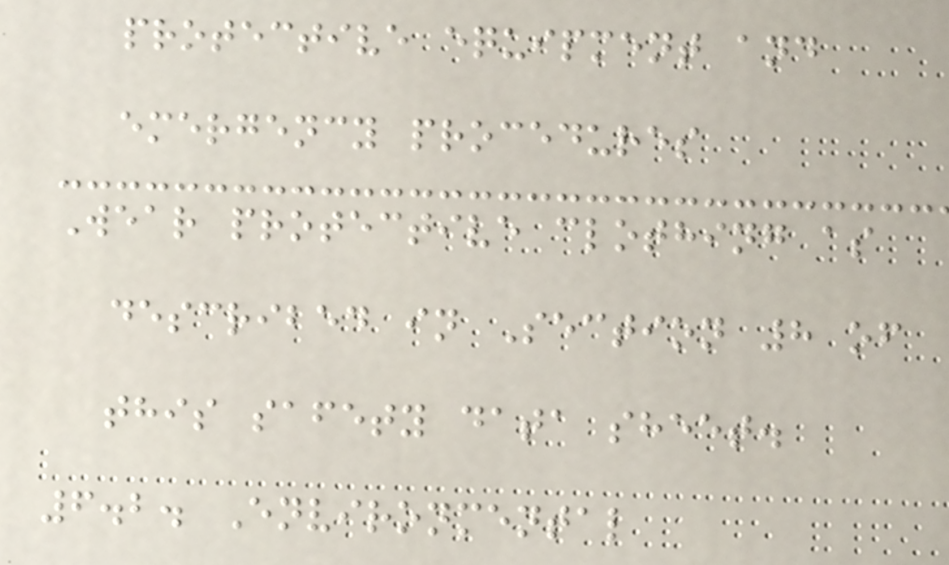protective equipment and
emergency procedures
Wear protective clothing as
described in Section 8 of
this safety data sheet.
6.2. Environmental
